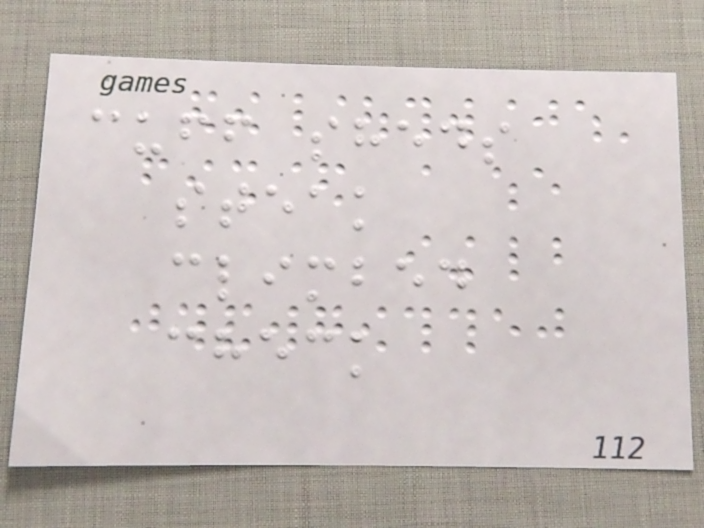cuff sheds
steak
climbed
check
